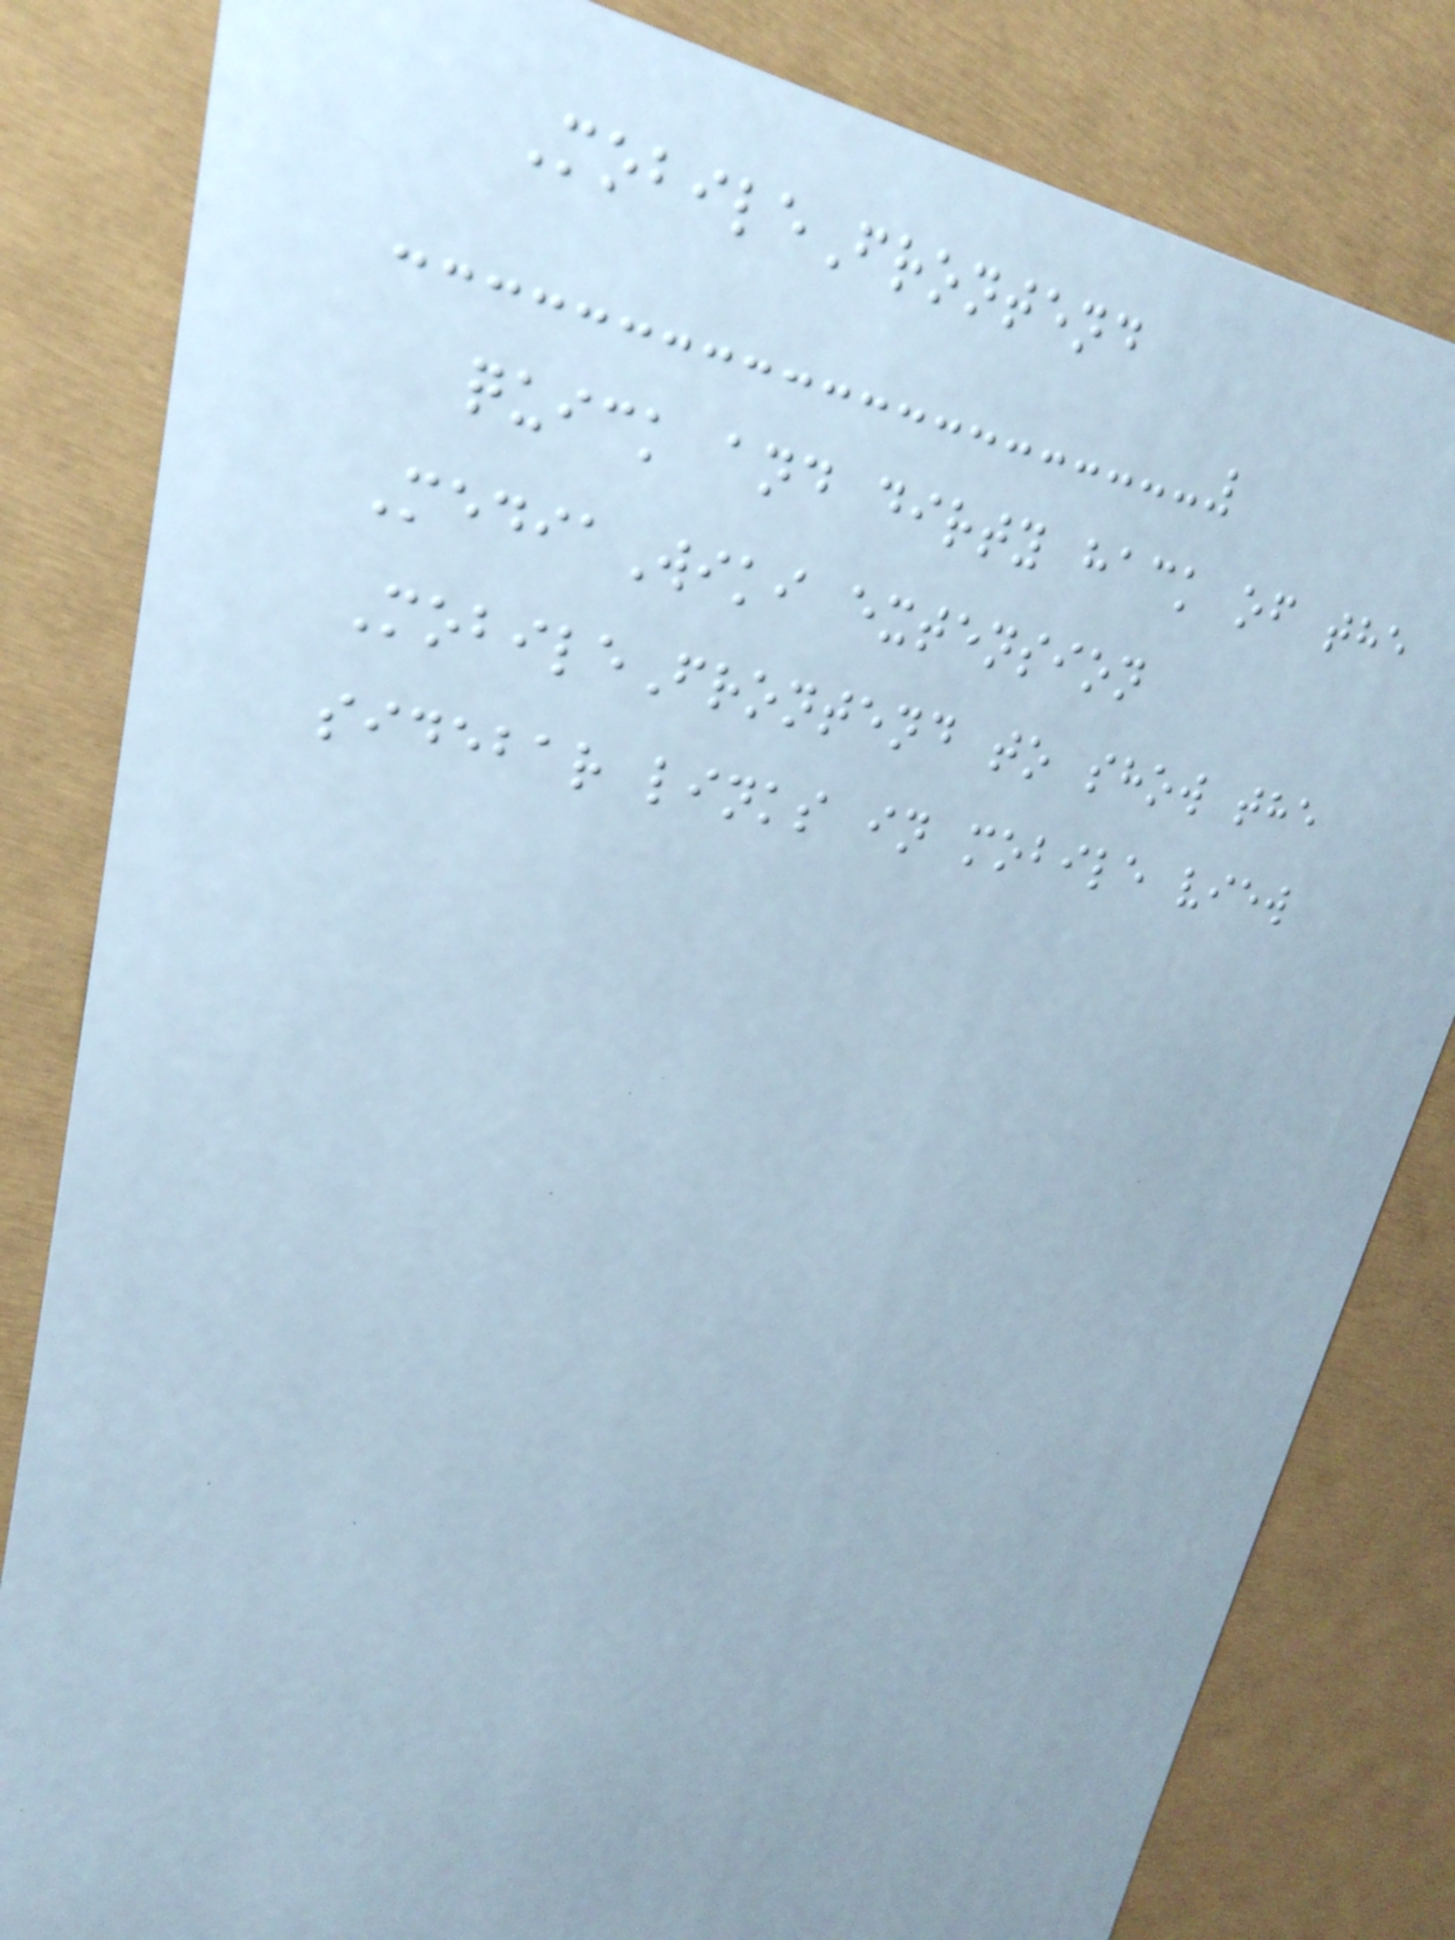MobileFrontend
quick and dirty hack of the
MediaWiki extension
MobileFrontend to show the
sidebar links in mobile view
